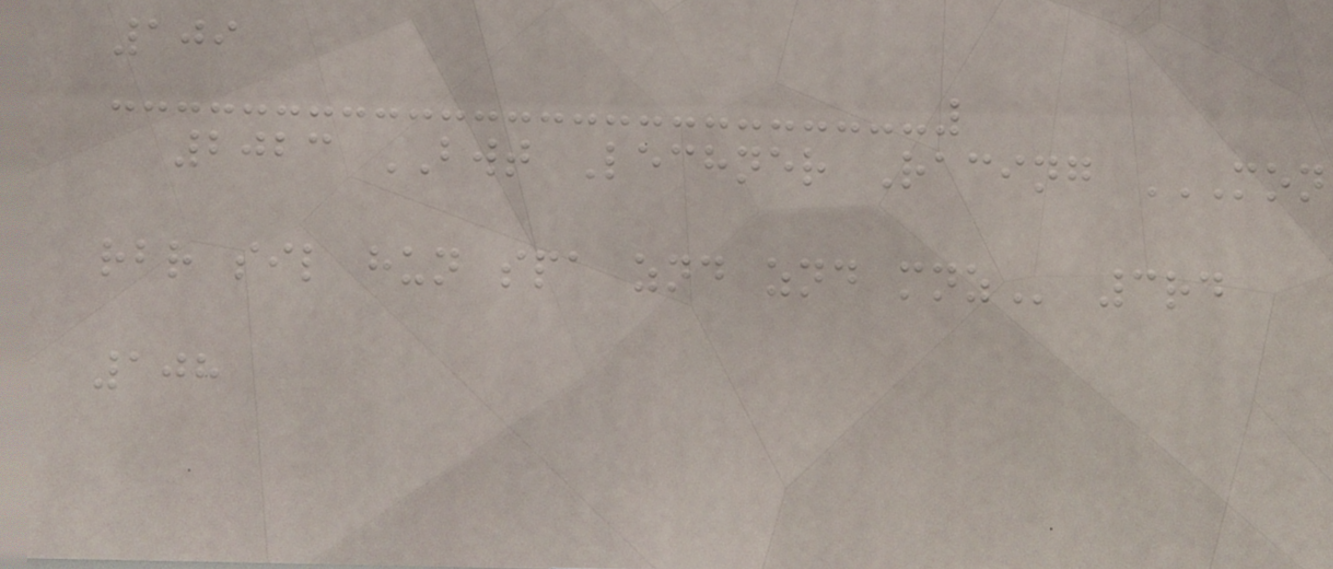109
2023 BWT Lechner Racing MON
RBR SIL HUN SPA ZND ZND MNZ 3rd
108
